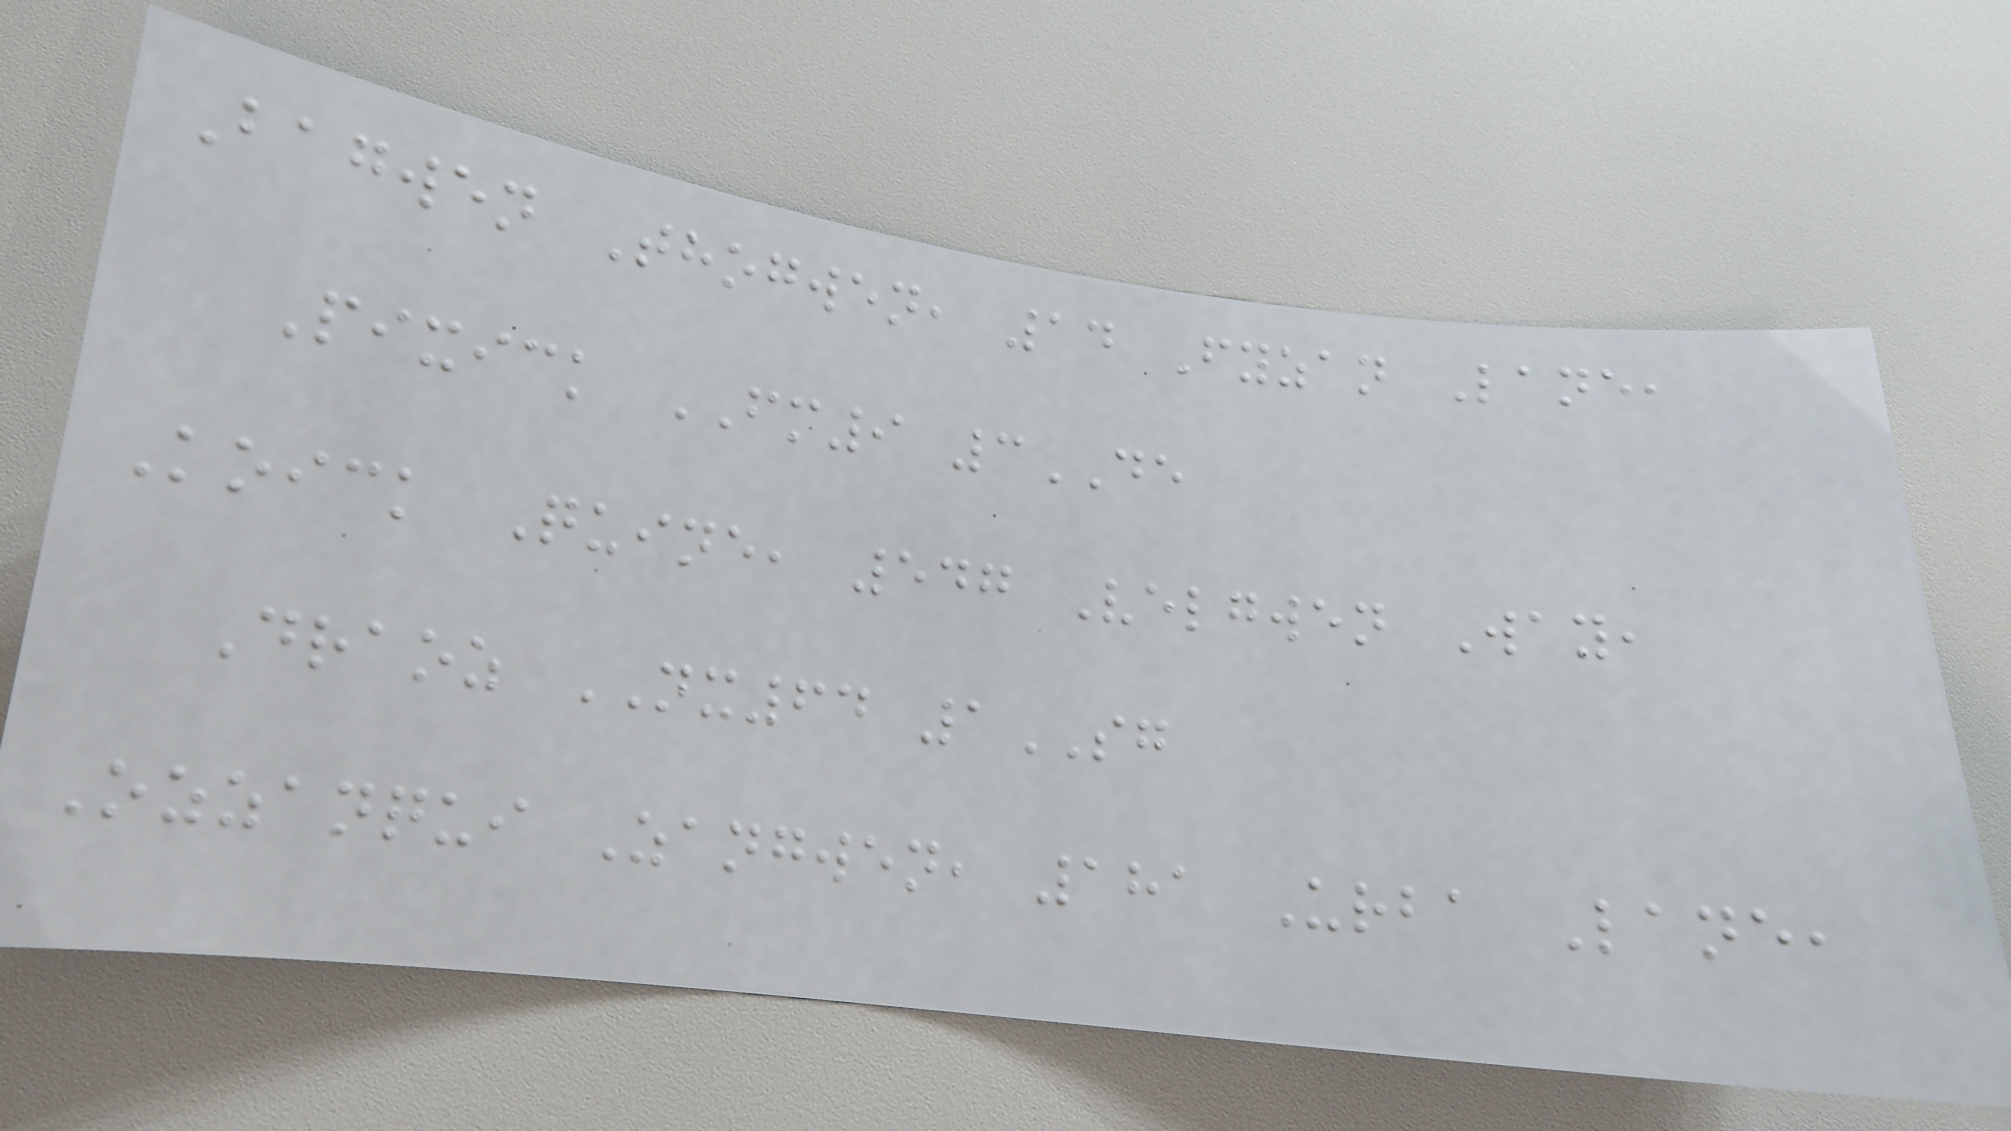Bagwen Thogwen, 14 Fyzan Lane,
Pixick FM9 3DE
Koick Quine, 547 Velgwen Way,
Draoz NX64 1SG
Ozzanqui Zangwen, 181 Urba Lane,
